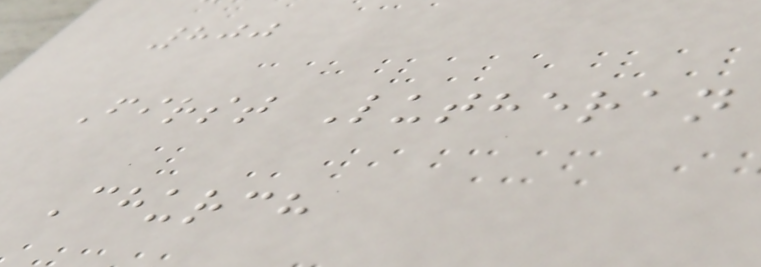800
First Lutheran
Church
